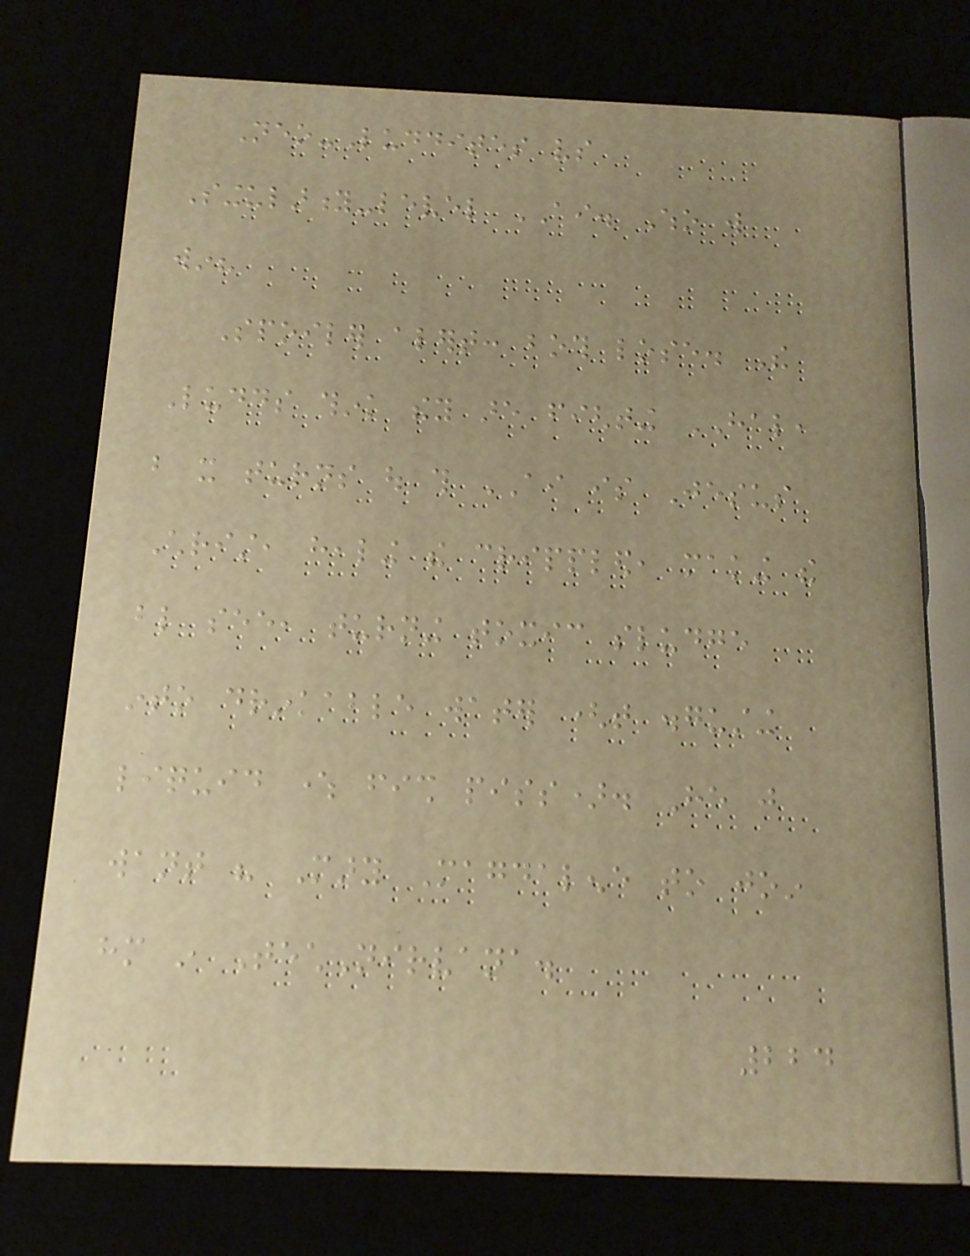Neo-Luddites vs
Singularity-level AI. Who will
win?
Spoiler alert: both lose. The
Ludds think they are fighting HAL,
but it turns out this AI is Jesus
Christ, healing the crippled, making the
blind see, turning toxic sludge
into drinkable water (that disgusting
liquid where fish piss). He just
want his Mary Magdalene to join
him in TechNirvana.
224
